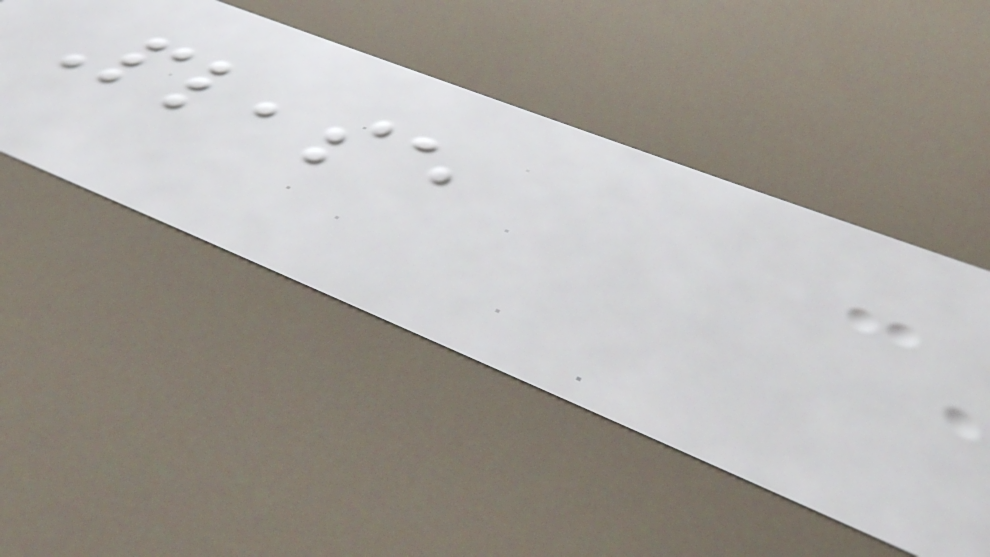Please
